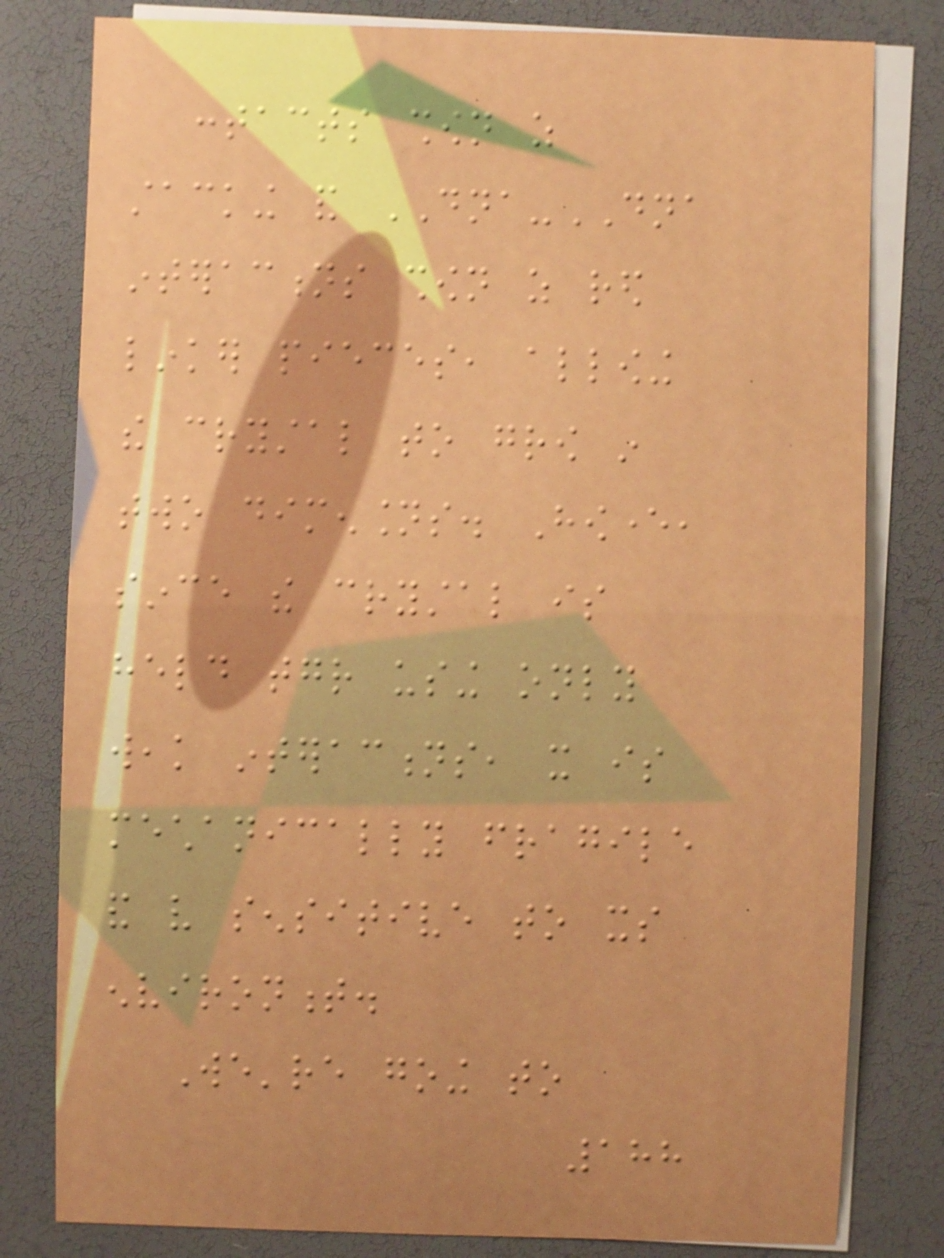contacts shown as
stacking and DNA-DNA
interactions shown as red
linker pieces, allowing
the crystal to grow in
two dimensions. However,
since the crystal is
held together using only
weak interactions, it is
mechanically fragile
and very sensitive to its
environment.
We're going to
188
